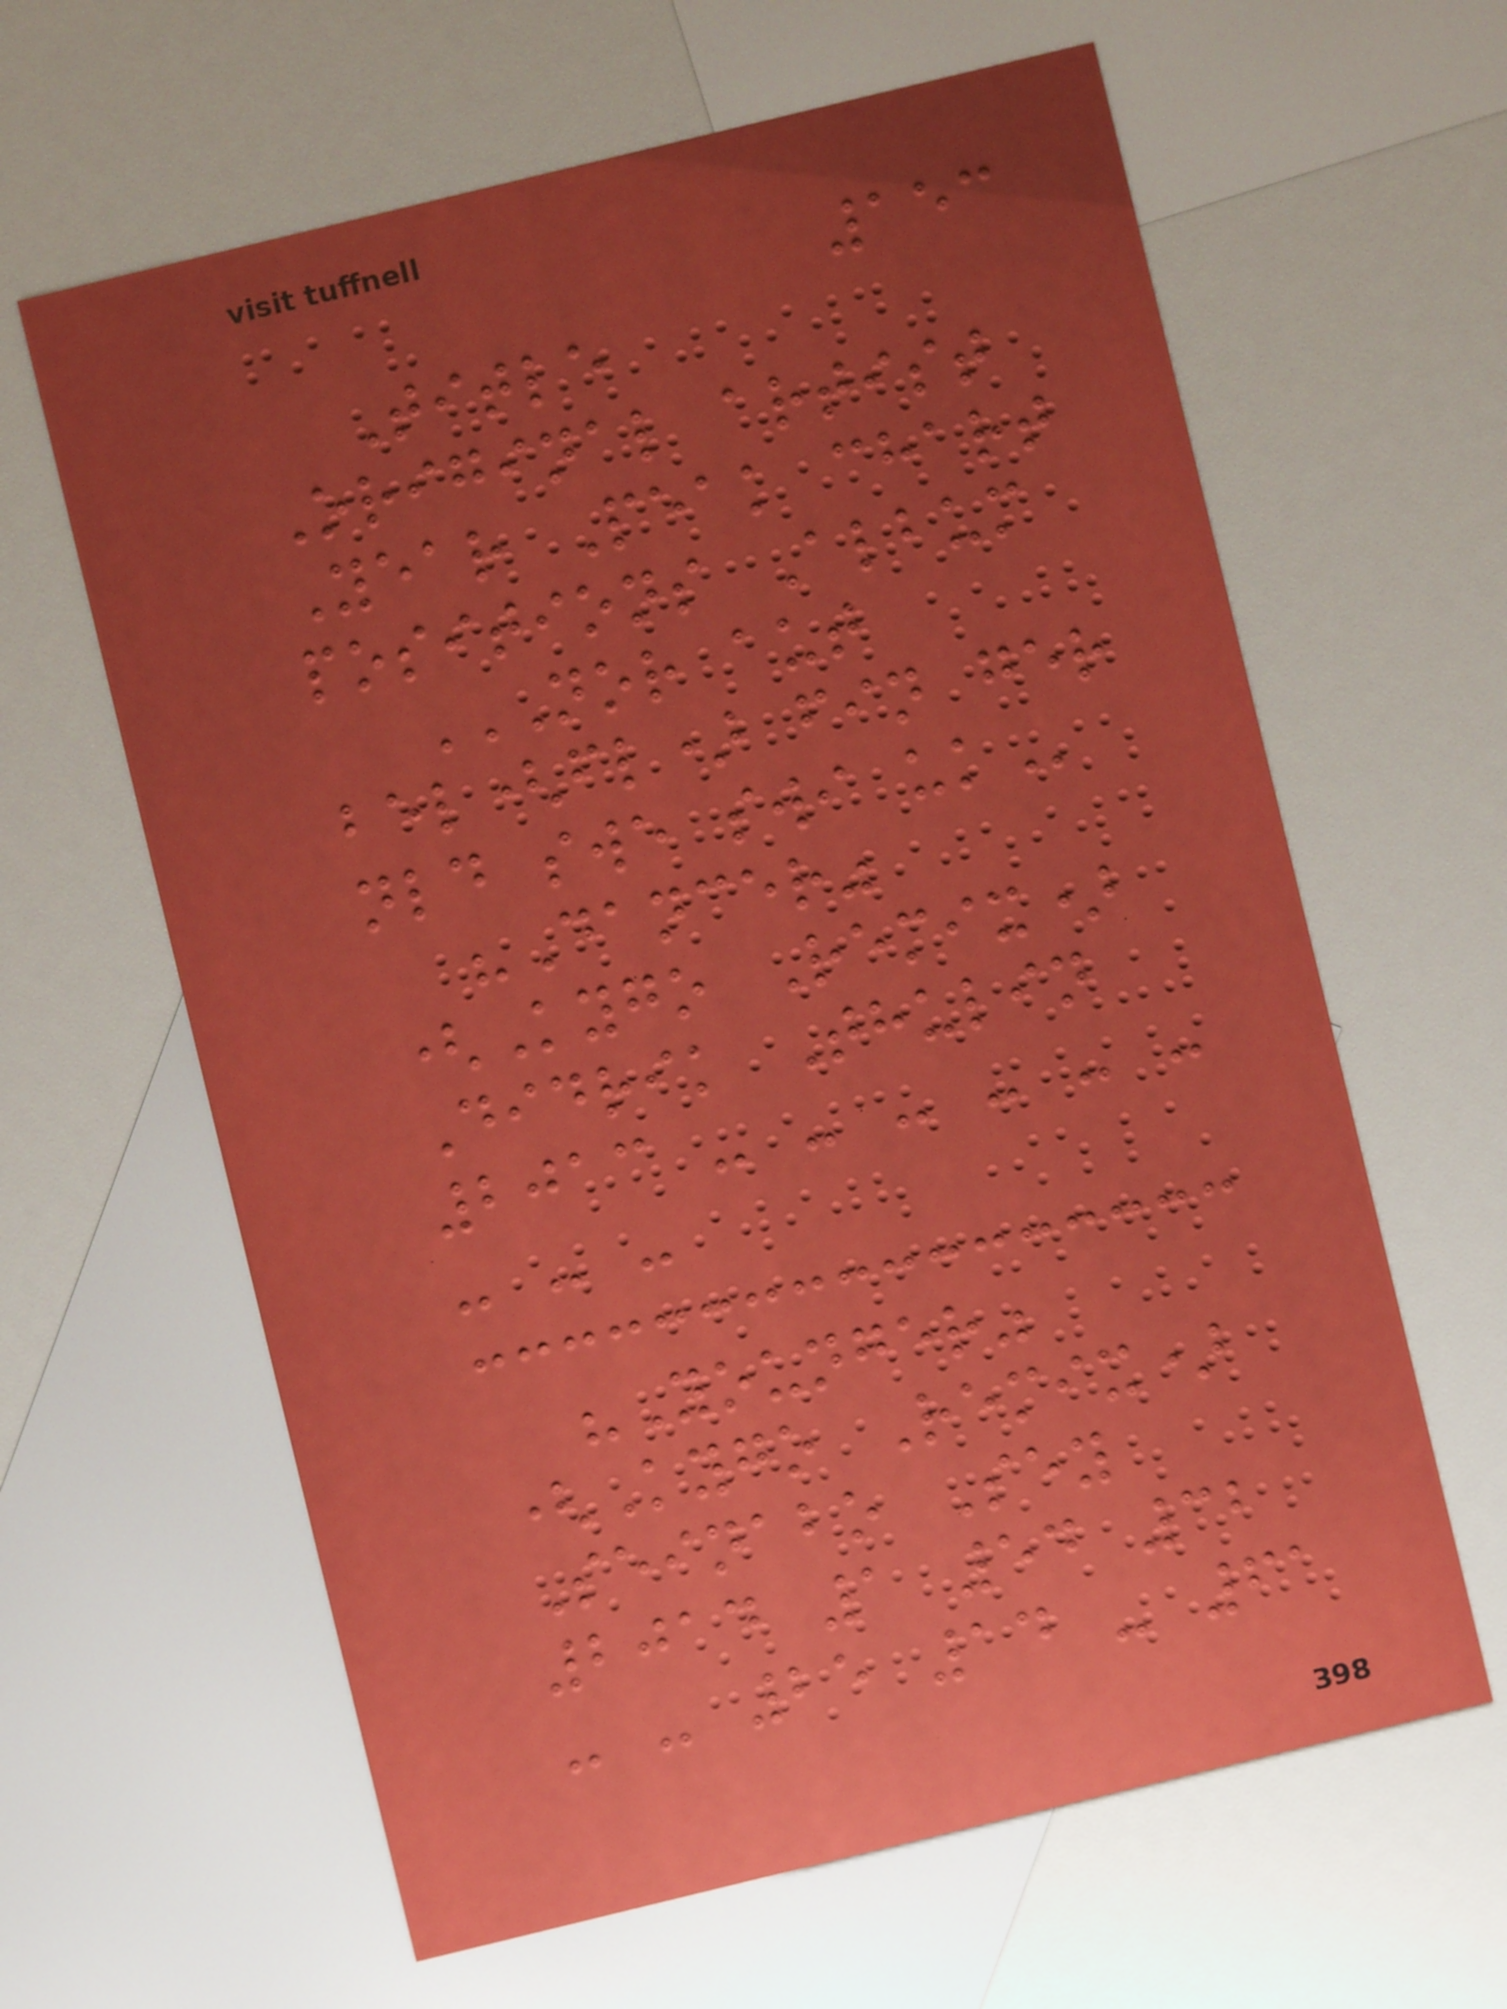153
Title
Original artist
Year Peak chart
positions Album
NOR AUT
BEL(FL) FIN GER
NLD SWE SWI UK
"Dancer"
(Kygo Remix)
Didrik Thulin
2013 - - - - - -
- - -
"Younger"
(Kygo Remix)
Seinabo Sey
2014 1 54 32
- - 25 14 - 61
